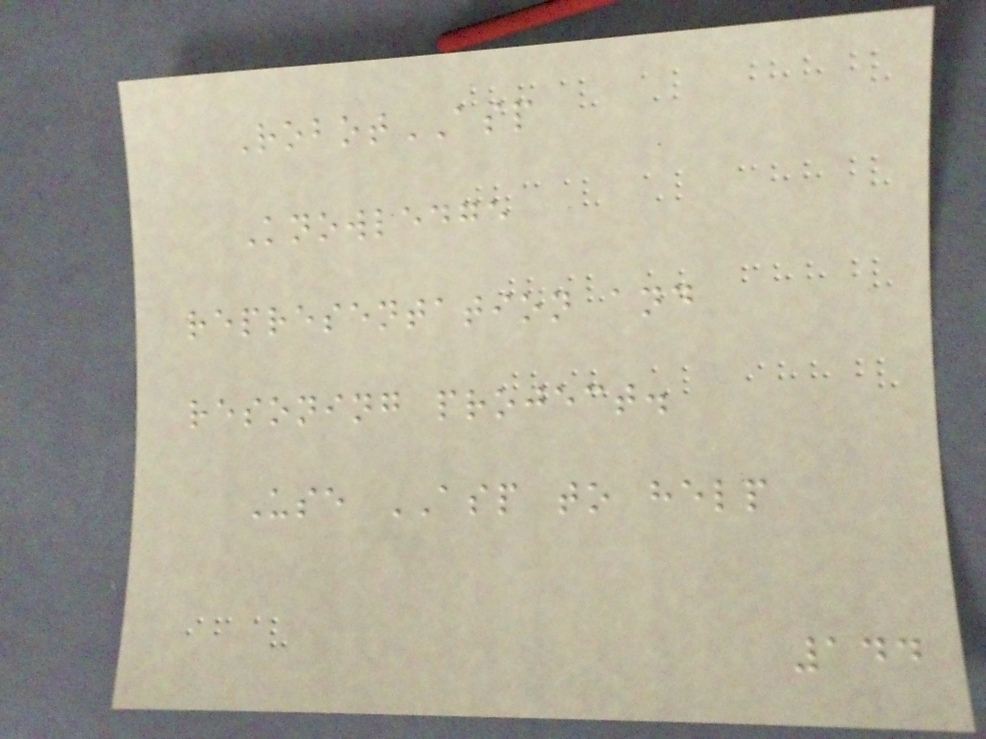RobotASP
Knowledge
representation and
resoning project.
Use ASP to help
144
